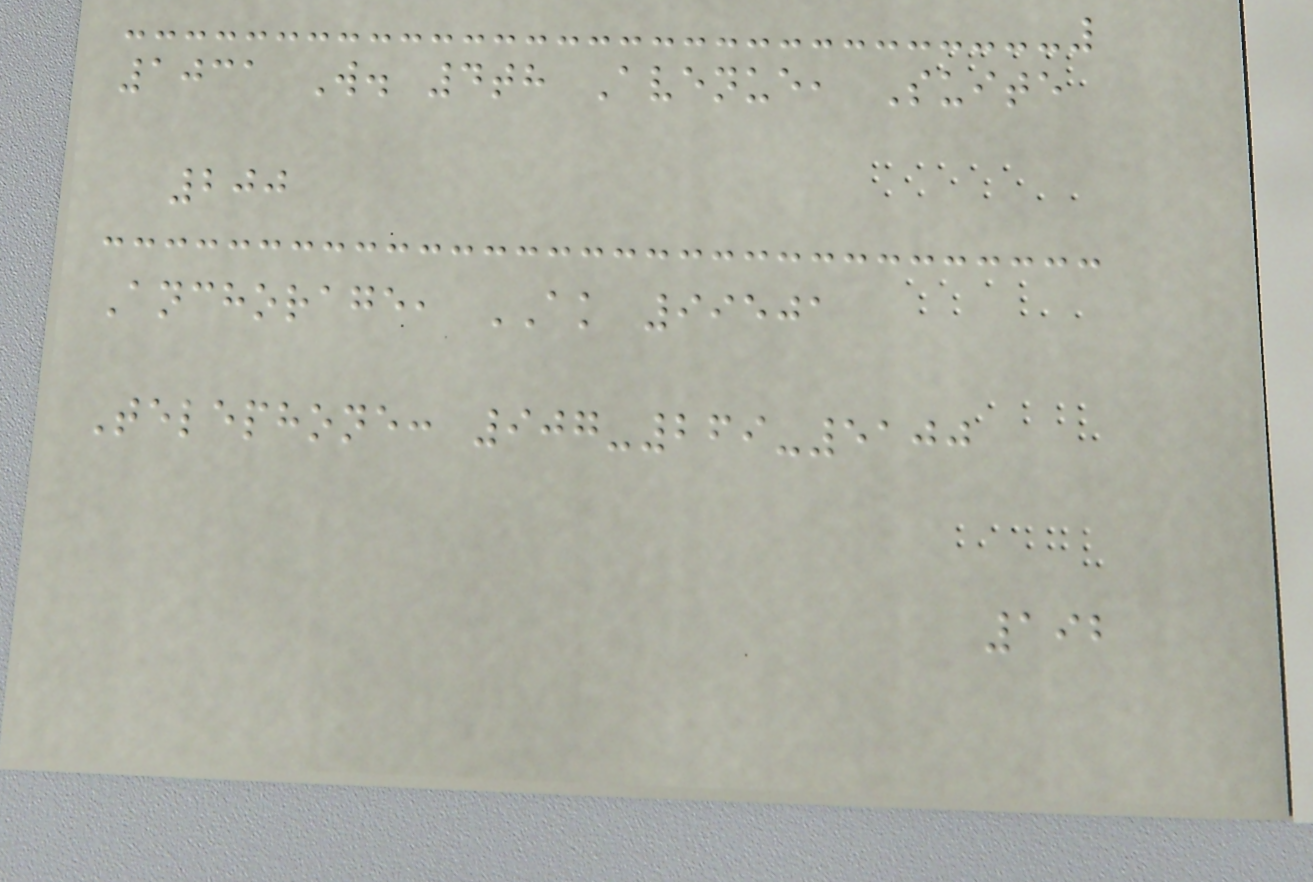1031 W. 4th Avenue, Suite
200
Anchorage, AK 99501
Telephone: 907-269-5100
192
